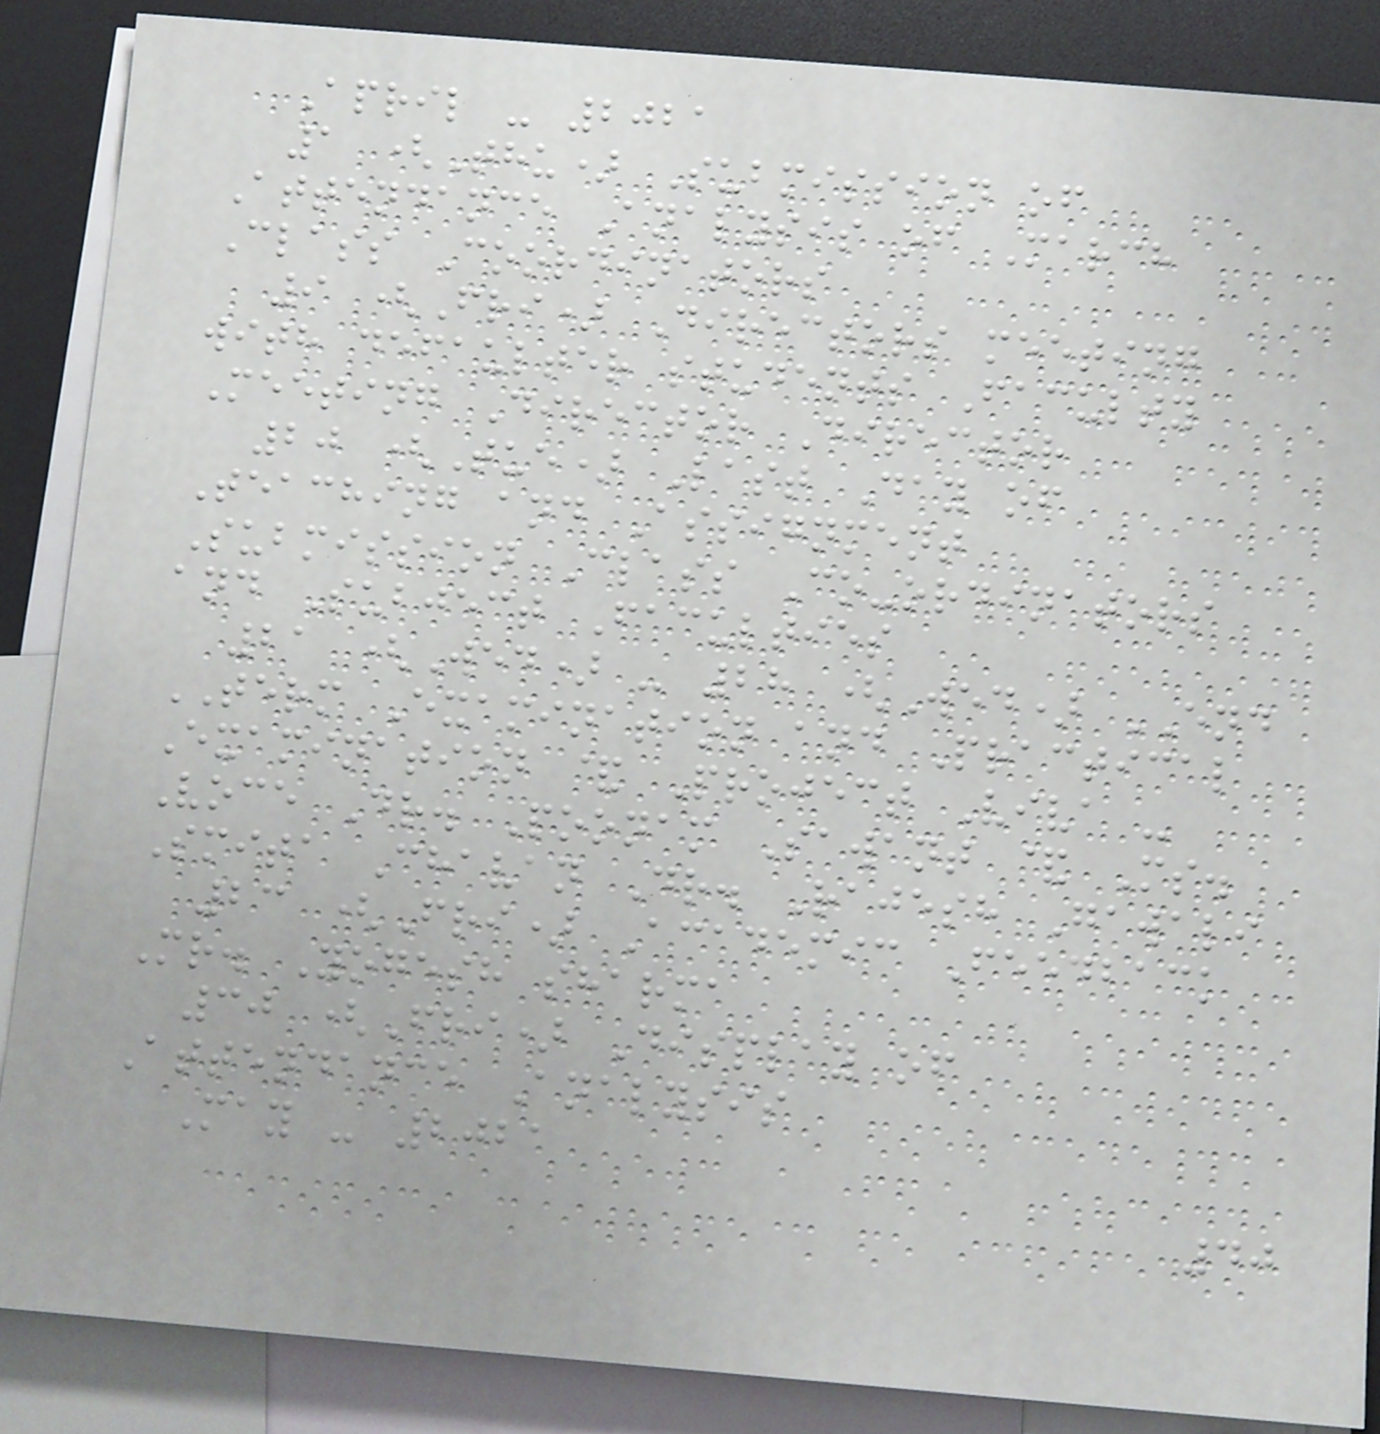April - 2021
1 (Thu) Submission of
Attendance Analysis of March
Class Coordinators
9 (Fri) Directors meeting
with defaulter students Faculty
Meeting Director Director
20 (Tue) Last Day of
Teaching and Assignment
Submission Class Co-ordinators
and Subject Faculties
21 (Wed) - 28 (Wed) END
TERM Examination and Practical
Examination & Project Viva -
Voce Dr. Poonam Sawant & Ms.
Smita Chavan Dr. Rajesh Gawali
23 (Fri) Academic Feedback
Mr. Yogesh sharma
30 (Fri) Display of
Attendance Analysis
May - 2021
40
